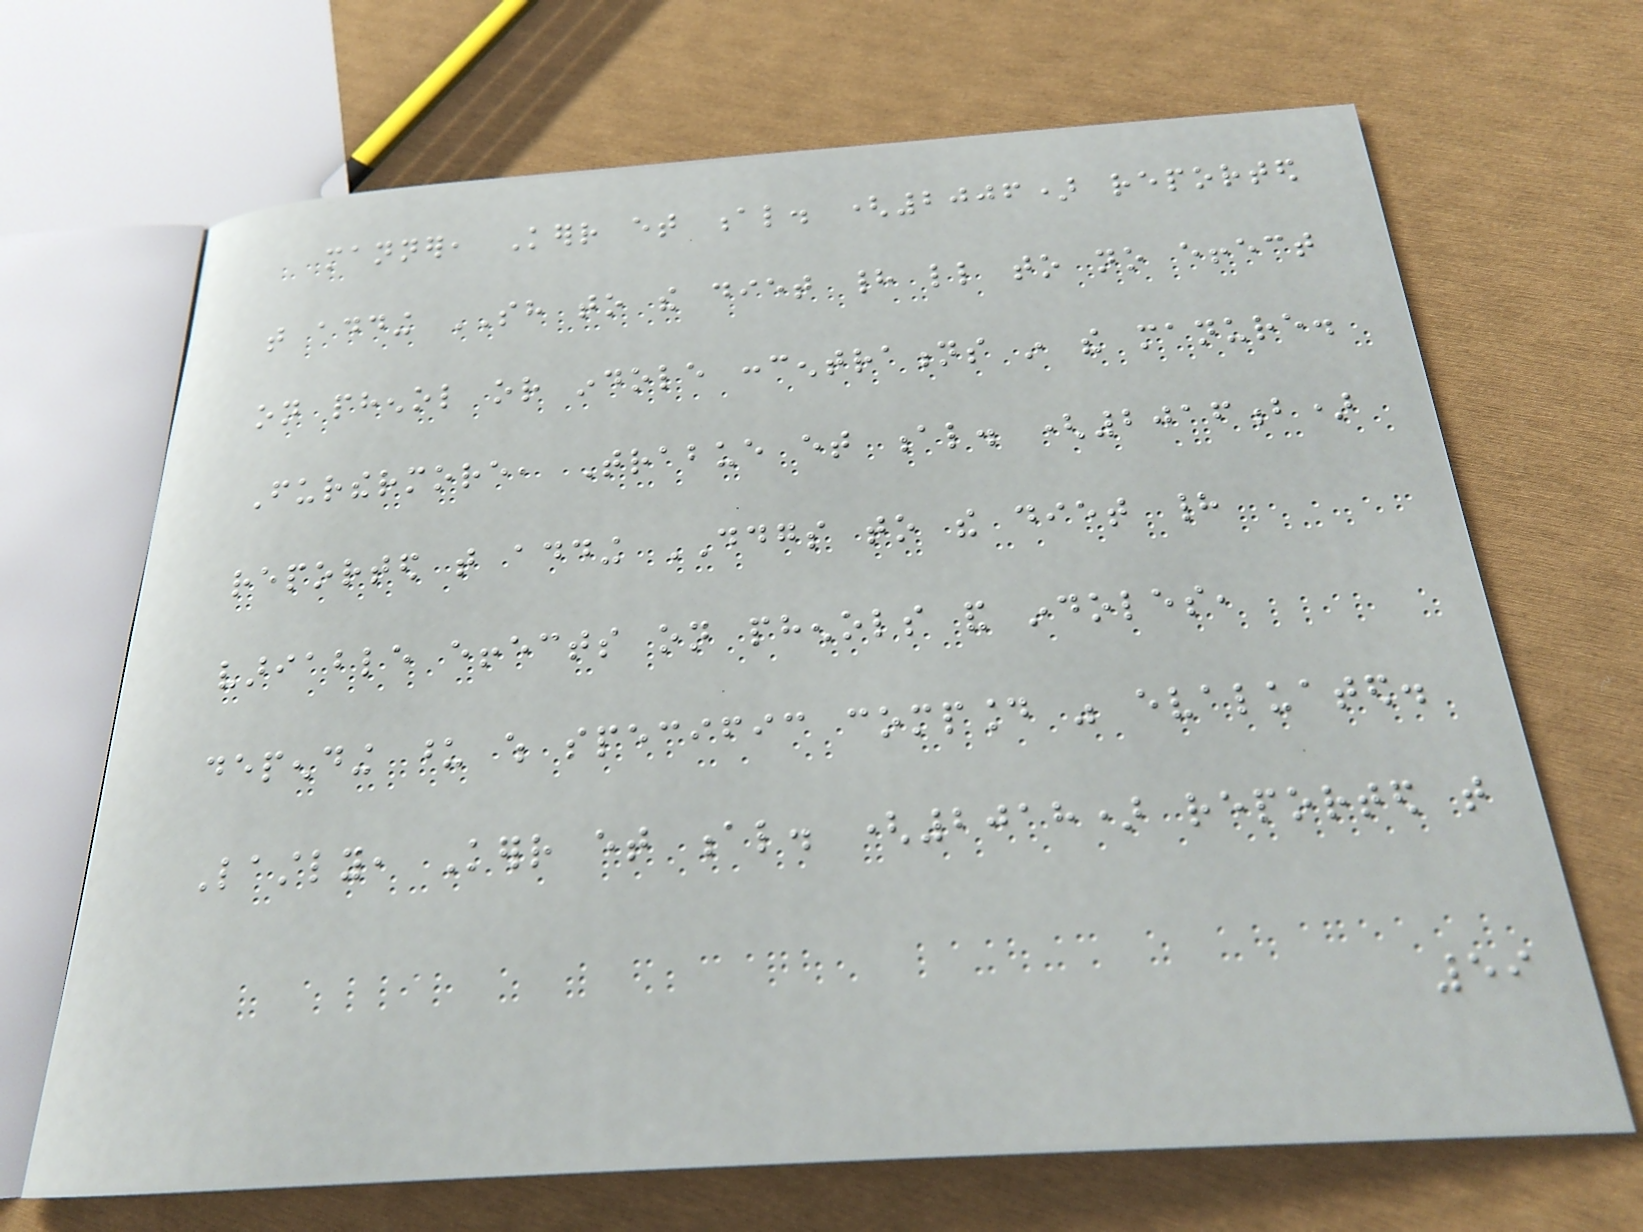manner, Kerr et al. (2006) reported
that adding SH to the diet had little to no effect
on phenol or indole concentrations in the manure.
Furthermore, Trabue et al. (2016b)
reported that adding DDGS to the diet had
variable effects on phenols and indoles,
depending upon which specific compound was evaluated.
Lastly, Kerr et al. (2018) reported that
59
